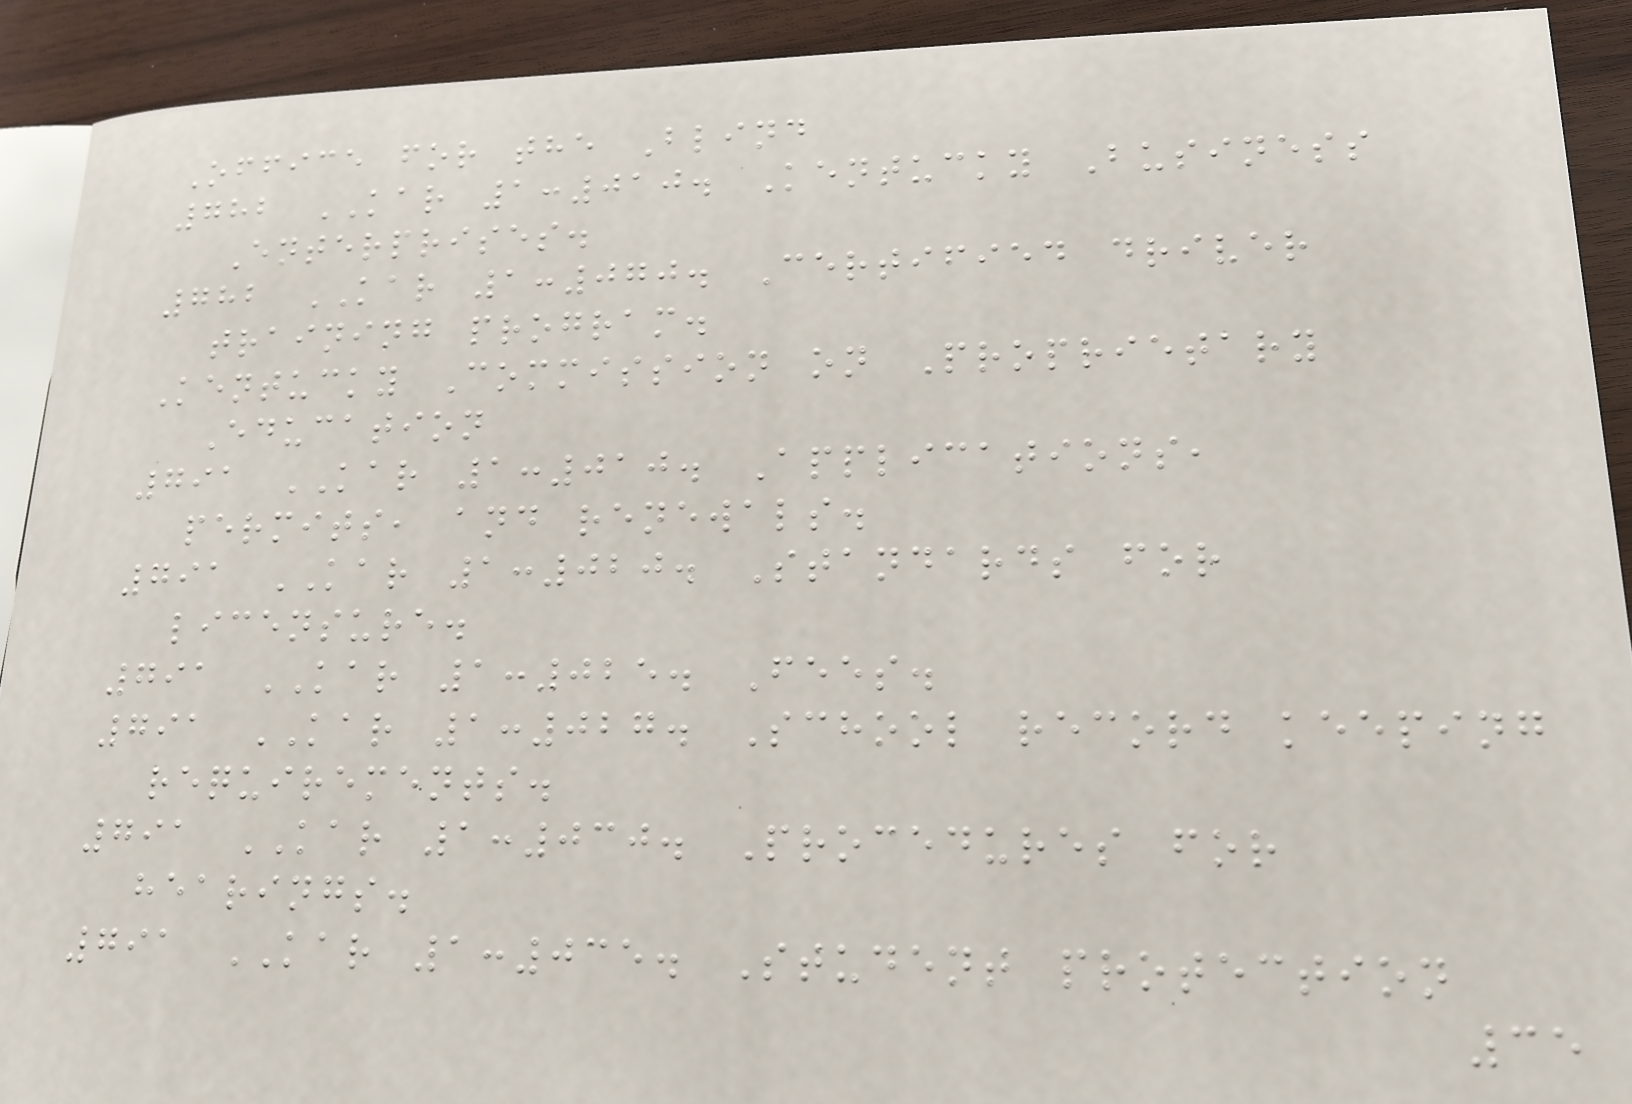Office for the Blind
782 KAR 1:010. Kentucky Business
Enterprises.
782 KAR 1:070. Certified driver
training program.
Kentucky Commission on Proprietary
Education
791 KAR 1:010. Applications,
permits, and renewals.
791 KAR 1:020. Standards for
licensure.
791 KAR 1:025. Fees.
791 KAR 1:027. School record keeping
requirements.
791 KAR 1:030. Procedures for
hearings.
791 KAR 1:035. Student protection
35
